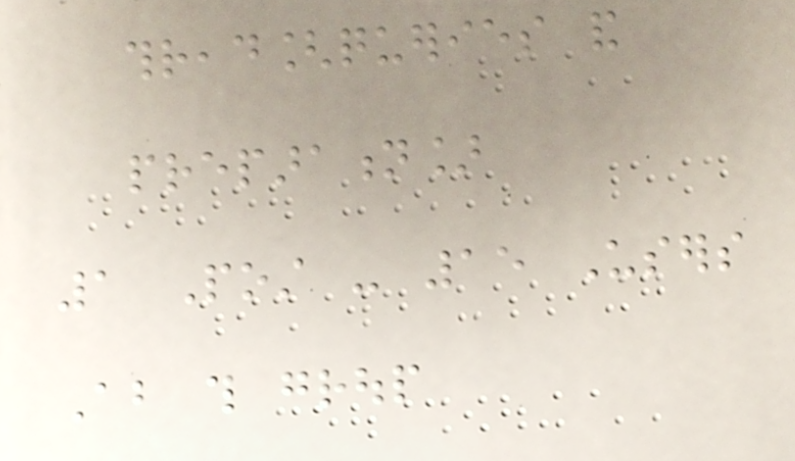thread[queries and
preparation]
1 Post - 15 Users
About this group
